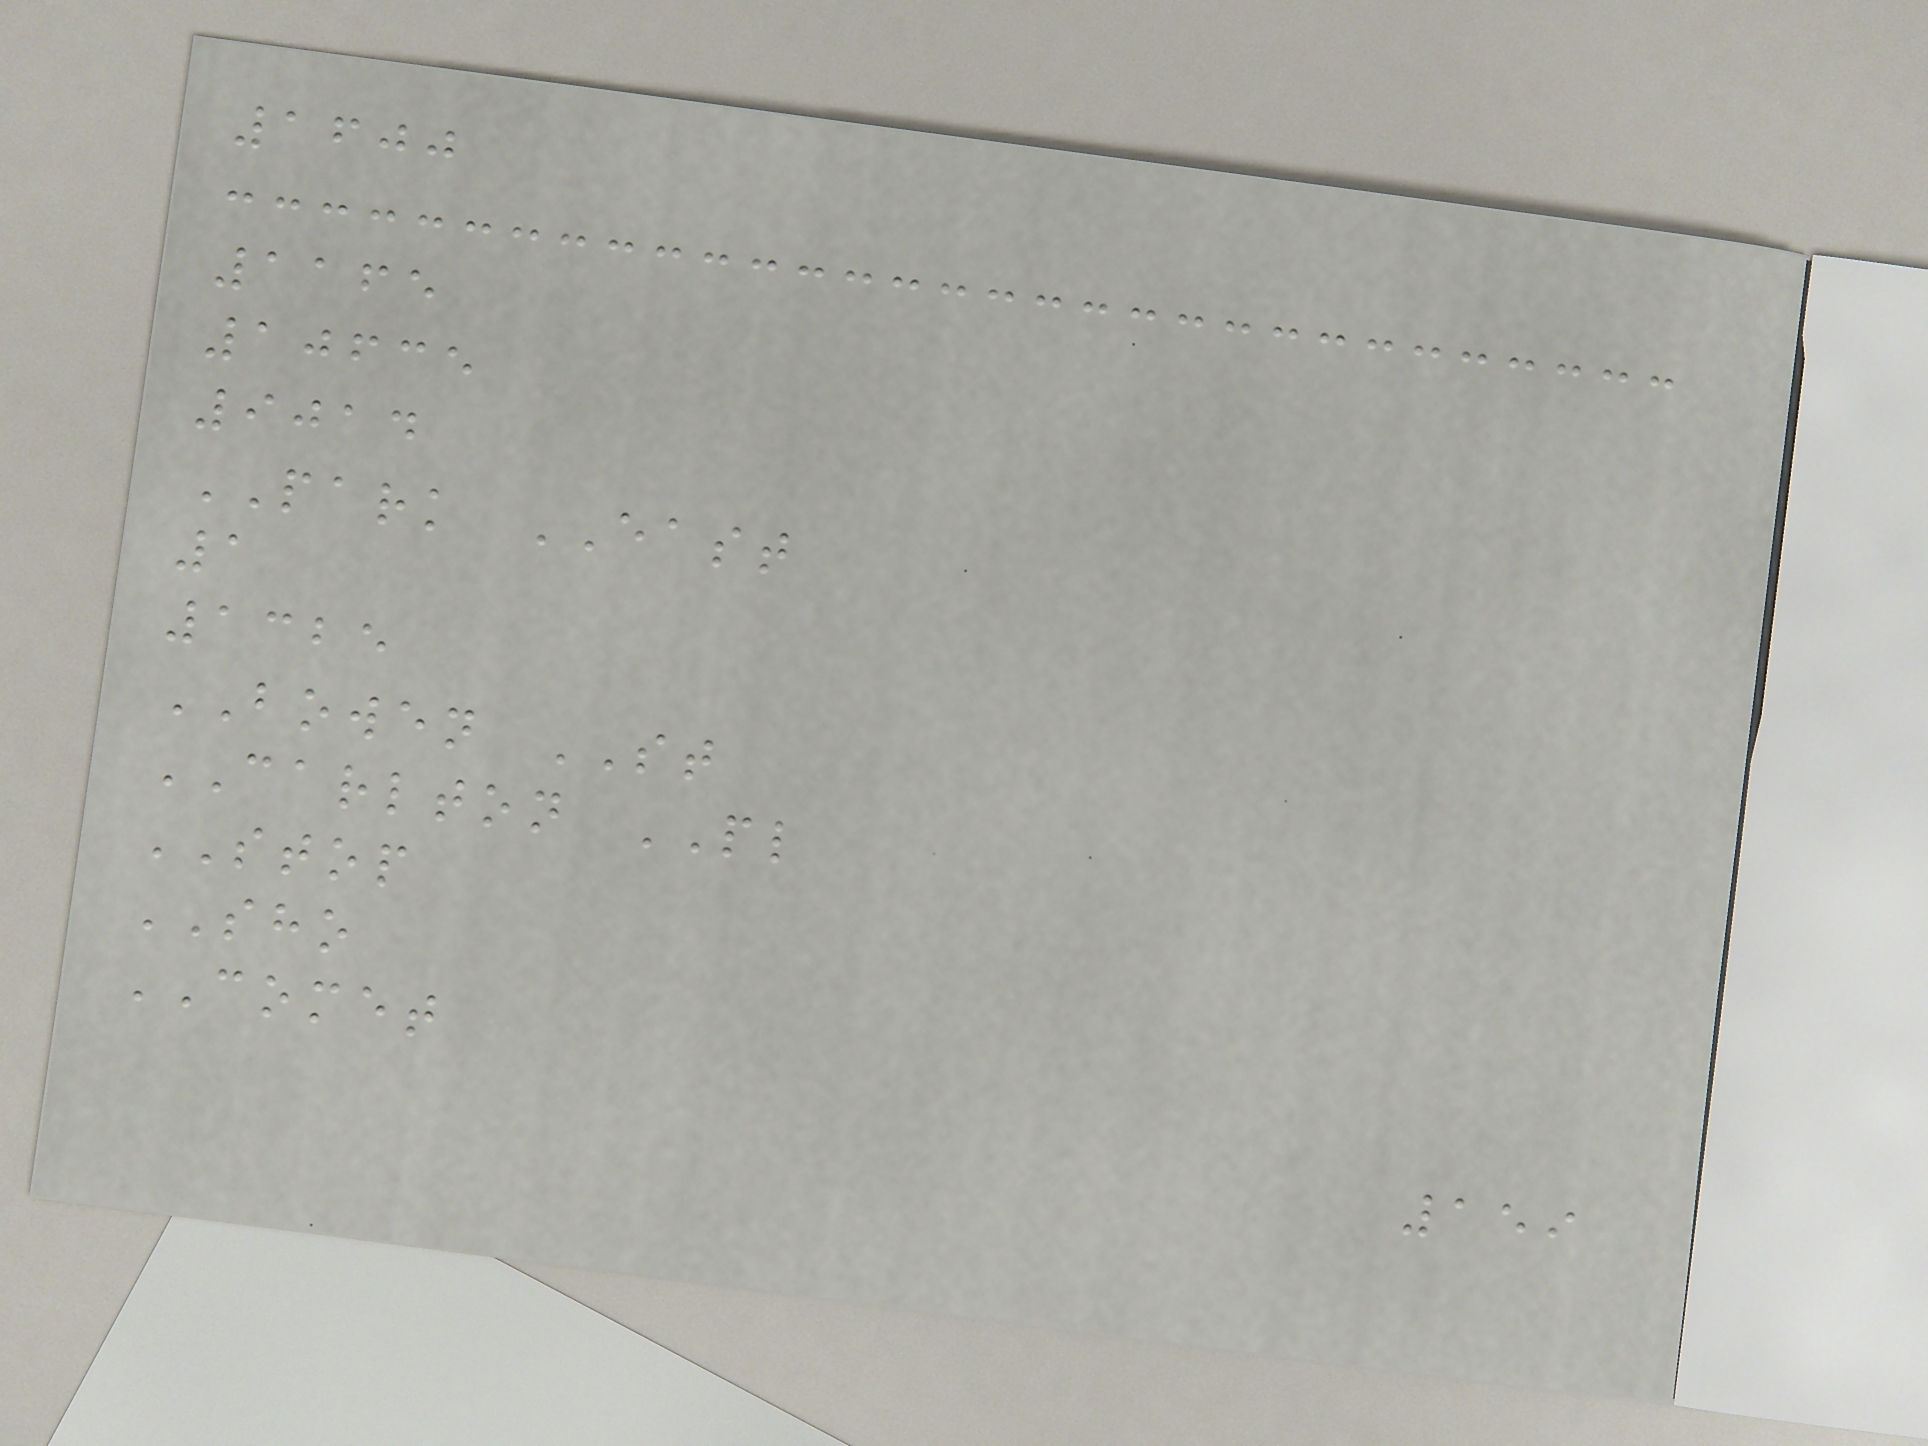1600
1165
10635
9014
PARK EAST
1
1325
BOWEN ST
CARLTON PL
STOP
SHO
COMET
159
